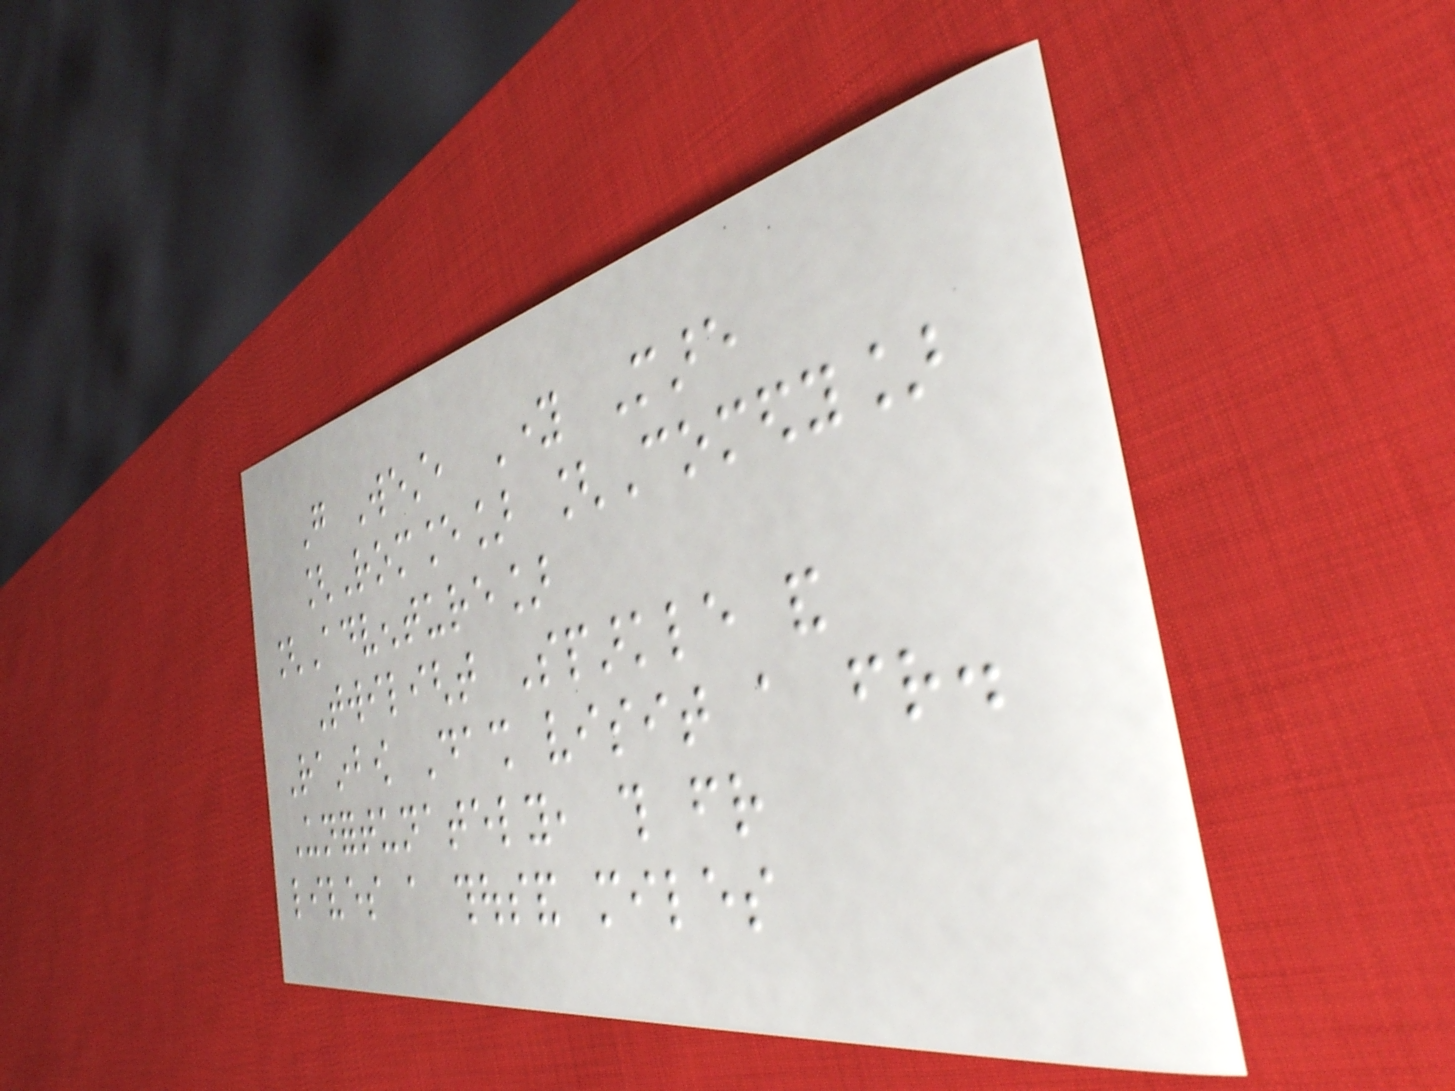Go West, Young Mare
[Romance] [Comedy]
[Adventure]
Twilight Sparkle and
Rainbow Dash visit a friend.
Unfortunately, this friend
lives a thousand miles
